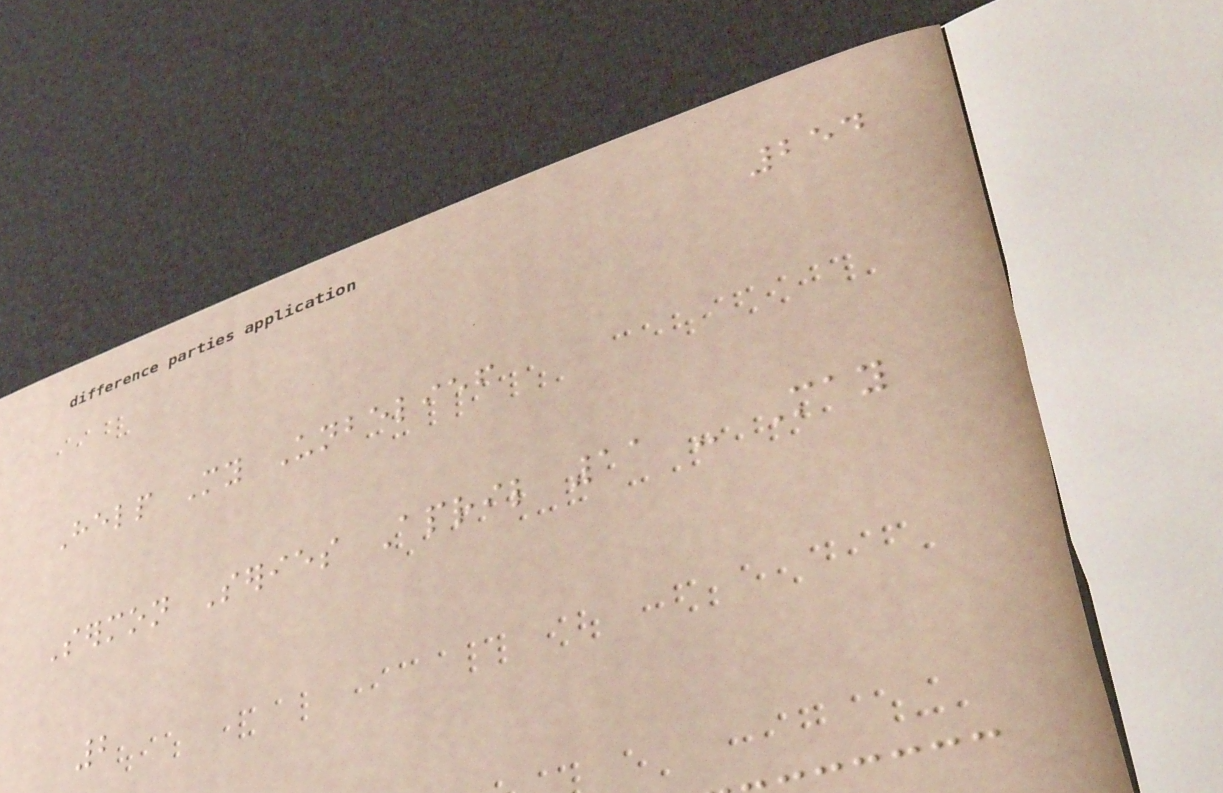254
Help My Unbelief
Sermon Series April 11 - May
2
